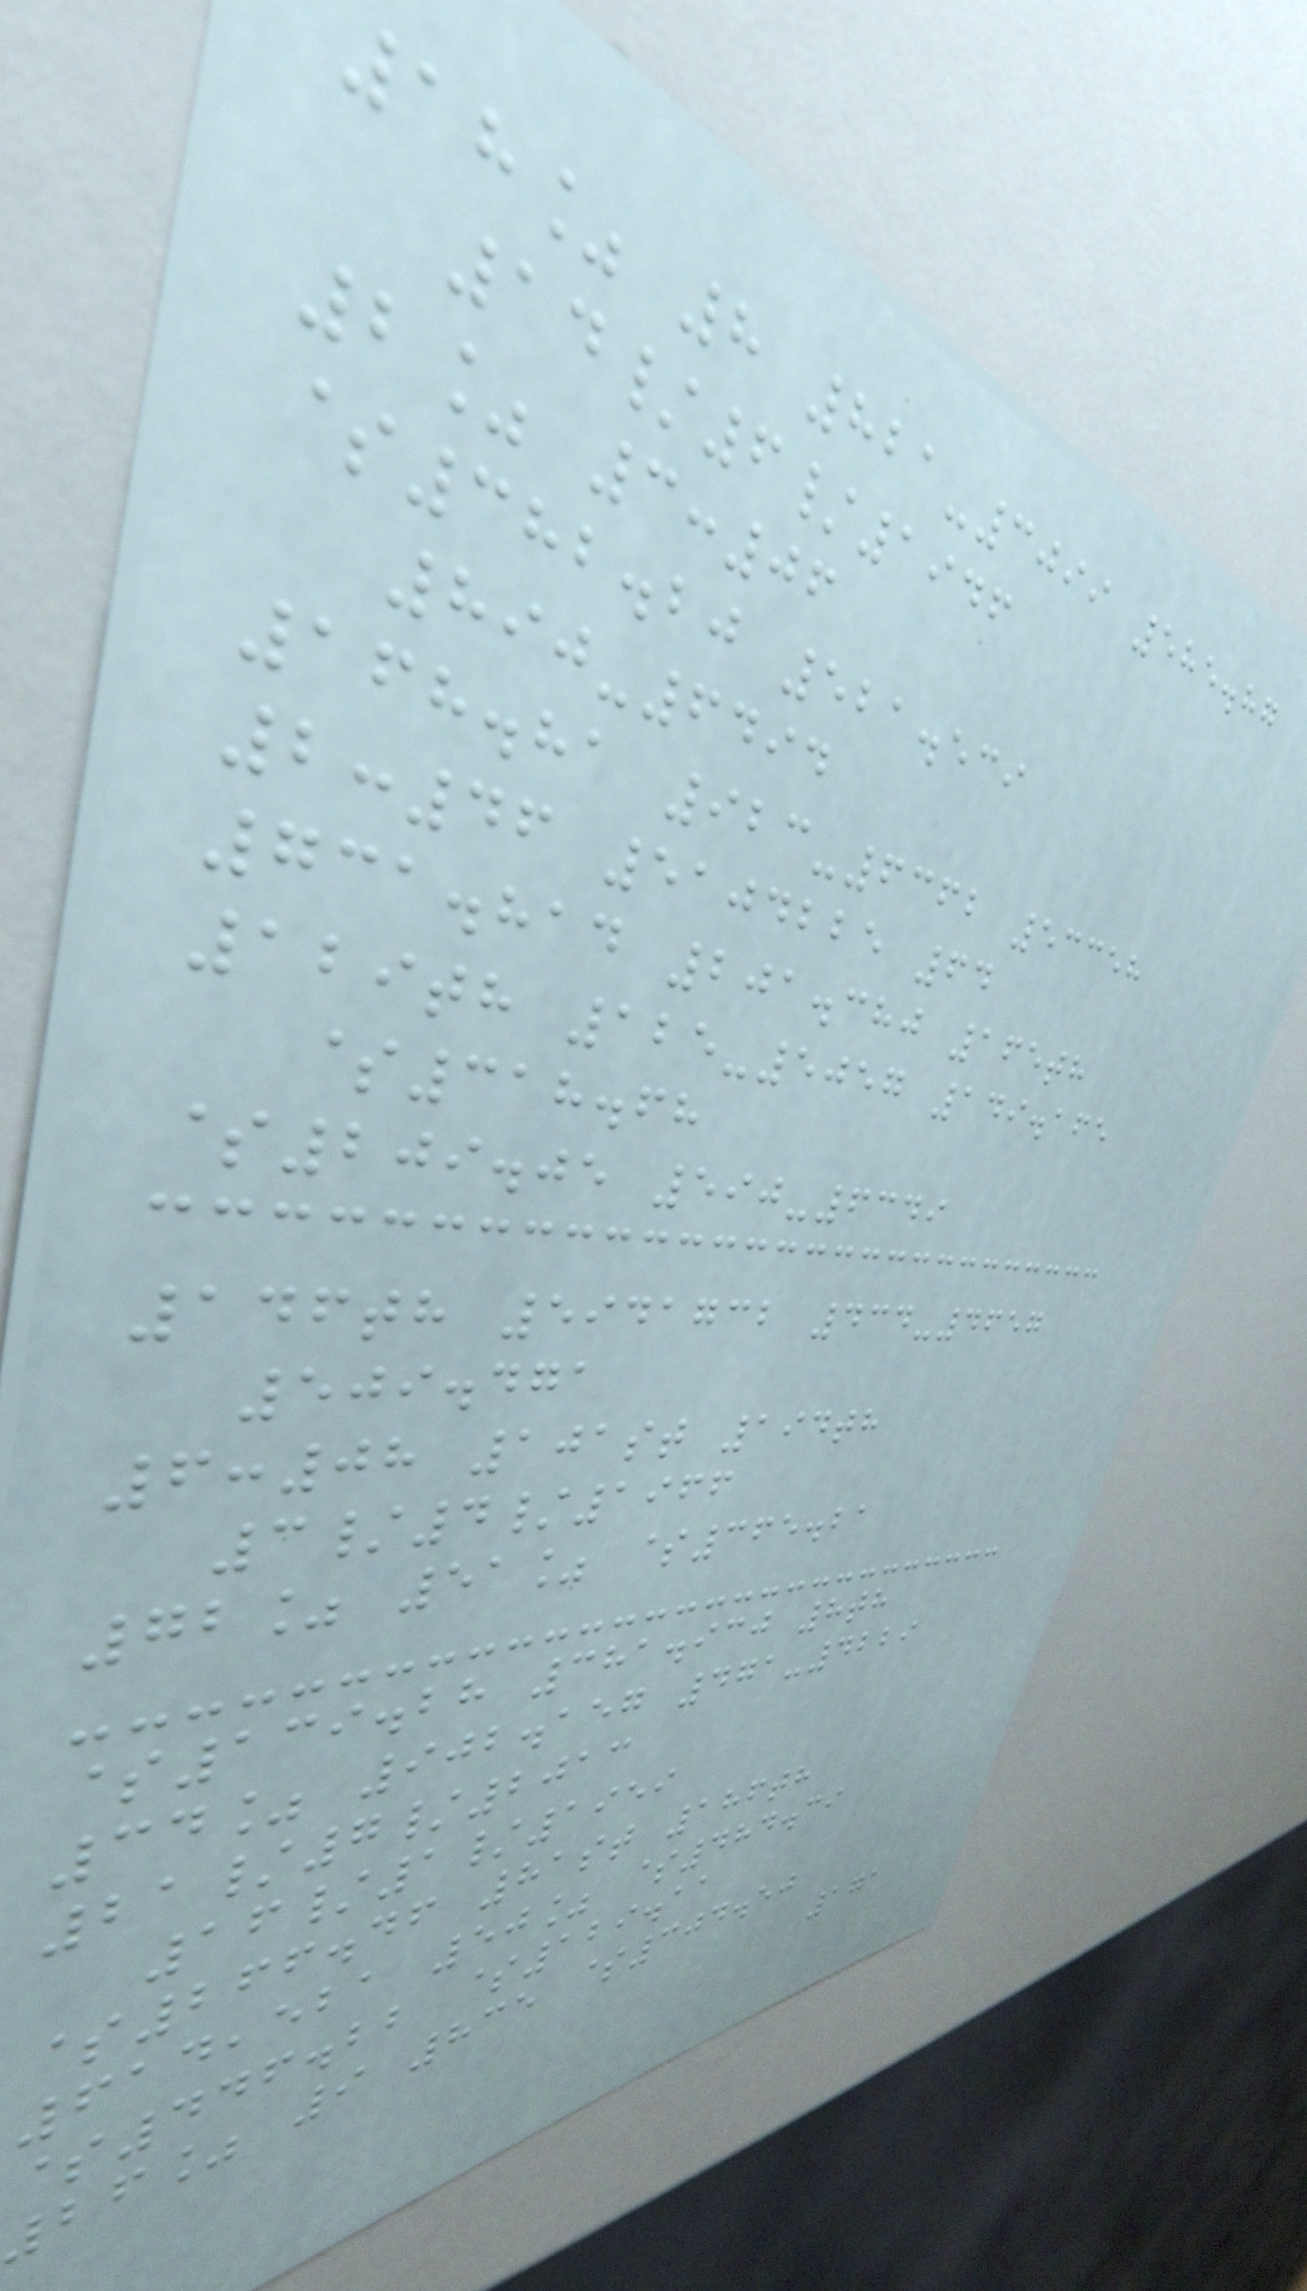18% 8 821-3099 585.87
14/6/1946
2% 3:06
$382.20 521.539
890-6494
168.81 923-6362 53358
2:46 5104225 64
731.814 201.380 165th
129th 125-5057 149.165
$318.68
$209.05 590-6349
146th 5941732 434-4657
509.471
6:08 101st 194th
3/4/1966
72% 51% $365.21
$139.28 381.930 8th
34% 902.157 471-4229
21/7/2013
16/1/1959
$266.46 81st 186th
614,521 50% $484.39
$446.22 $129.11
26% 9 835 $304.50
171
